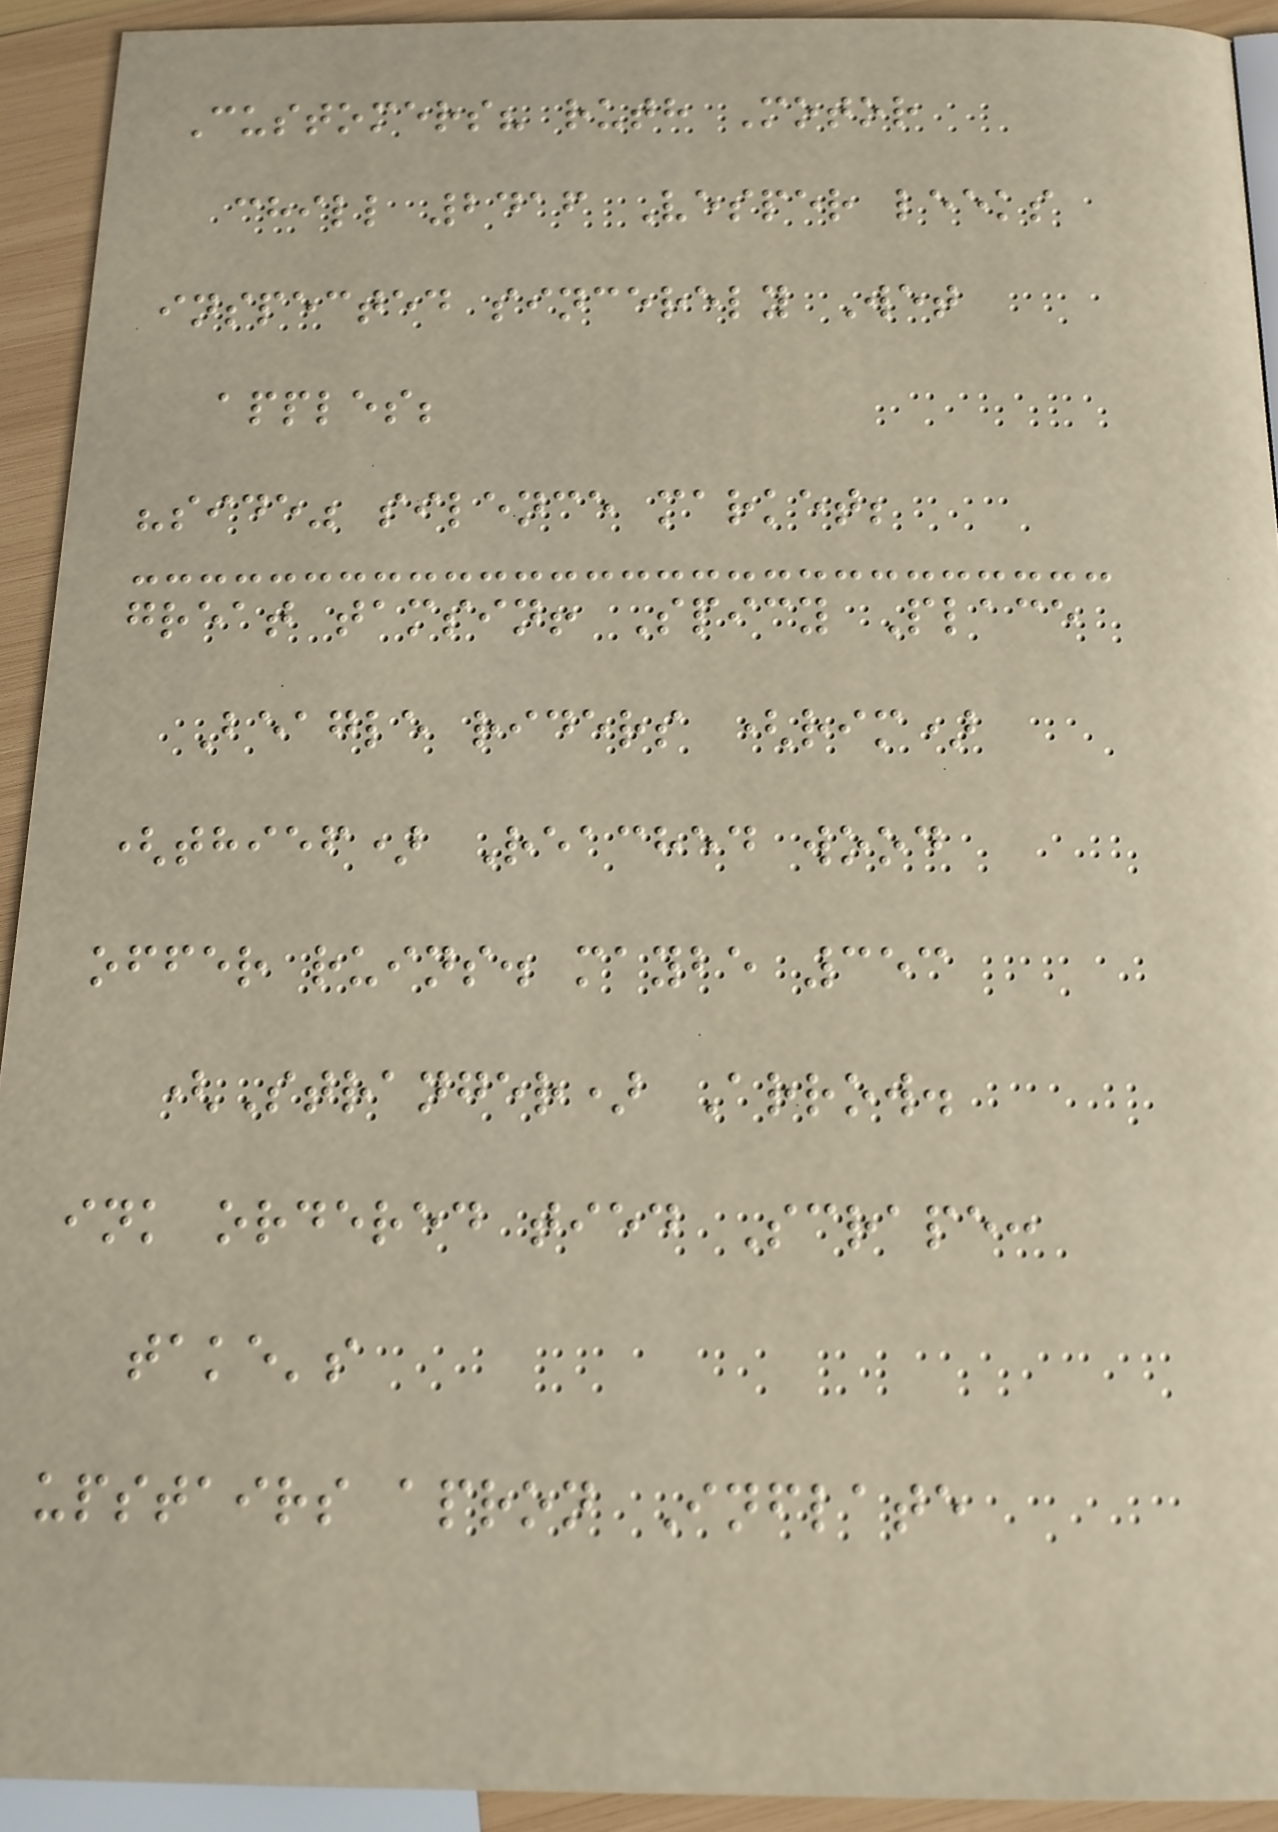Customers? ruth Motor
chill 2416 Vesper leeks
inspected sincerely Wet
apples;
"side" silence market;
great tamsin! Spicy Place
Beagle riders (rim)
(thief) Reached wood
offer ruins. maybe 353
(Stranger) Arrow.
ink ordered tied Scrape:
take's
upstairs apron Inflate
